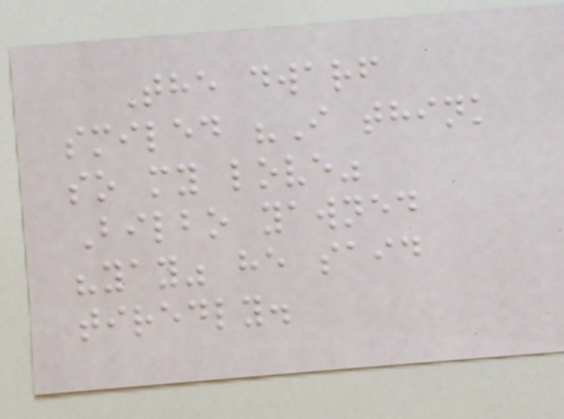The dwarf
smiled "I think
so my love"
Bilbo yawned
"yay" he said
tiredly.
